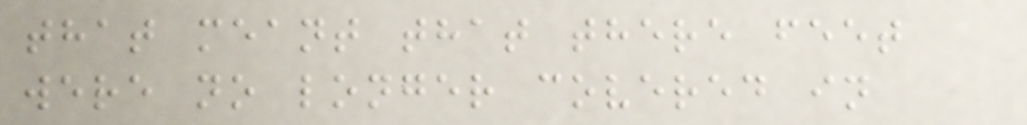that meant that there feet
were no longer covered in
